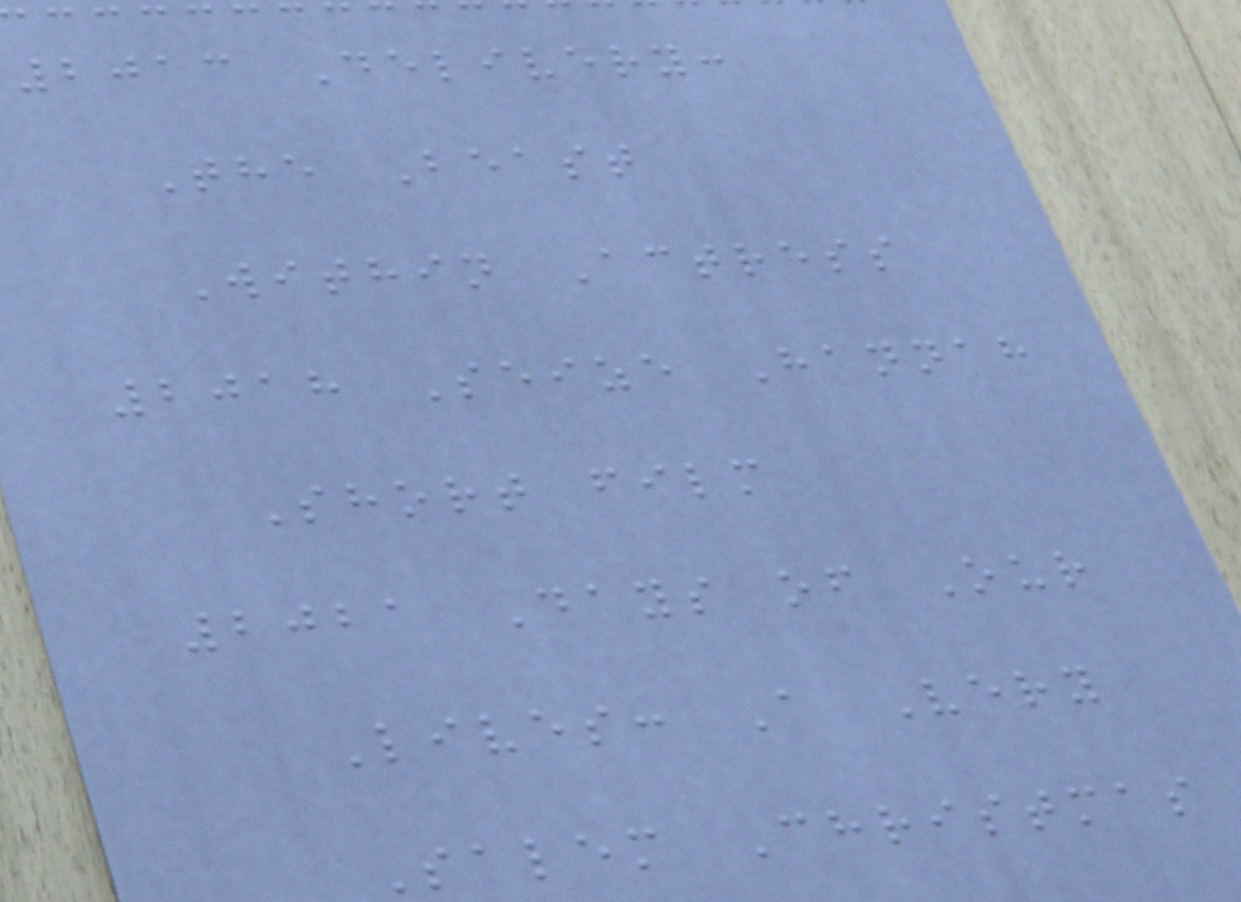2013 Delivery:
The Beast
Within Actress
2018 Seize Hannah
Short film
2021 Days of Our
Lives: A Very
Salem Christmas
